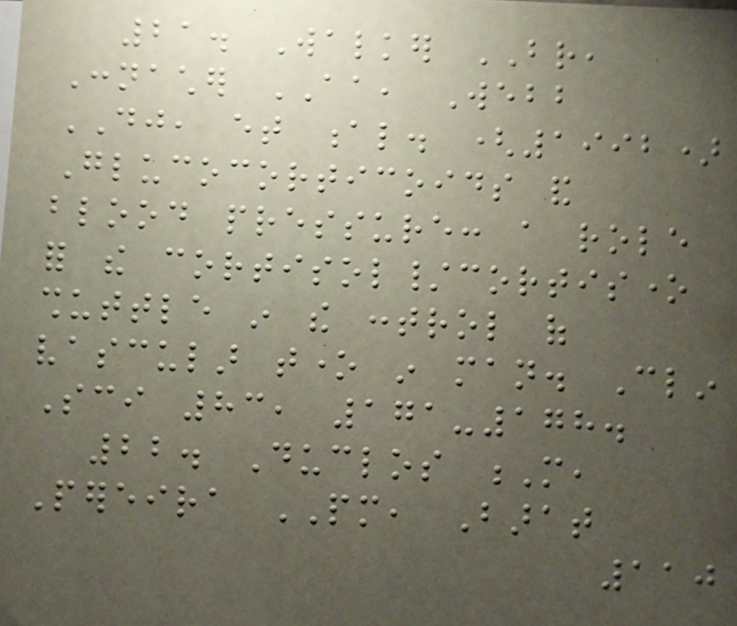21. Walker BR,
Connacher AA, Webb
DJ, et al. (1992)
Glucocorticoids and
blood pressure: a role
for the cortisol/cortisone
shuttle in the control of
vascular tone in man. Clin
Sci 83, 171-178.
22. Duclos M,
Pereira PM, Barat
110
